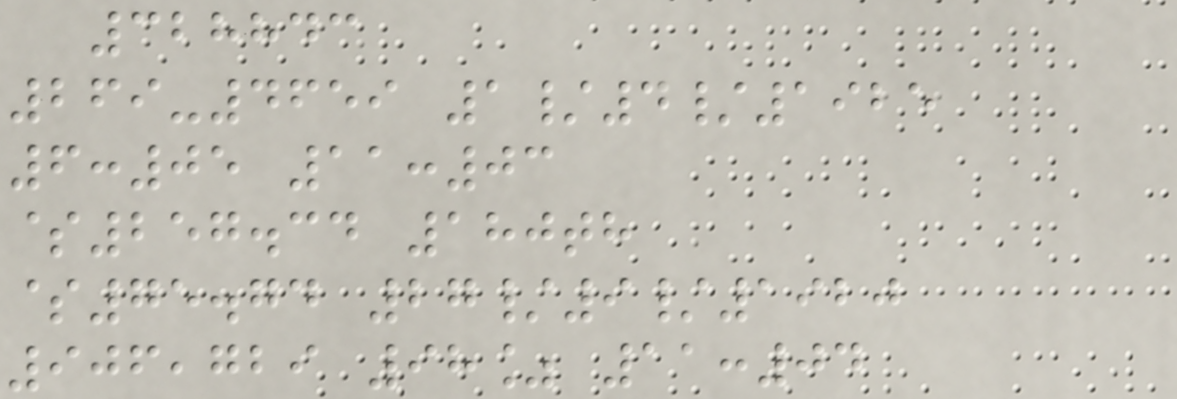328843
269-4659 1/4/1925
6:05 11:03
$257.34 180th
$75.74 27/9/1920
906,729 98% 11:04
